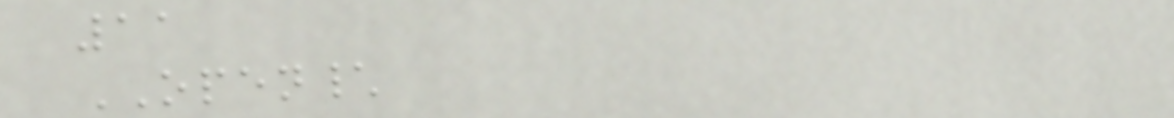11
OPEN\
